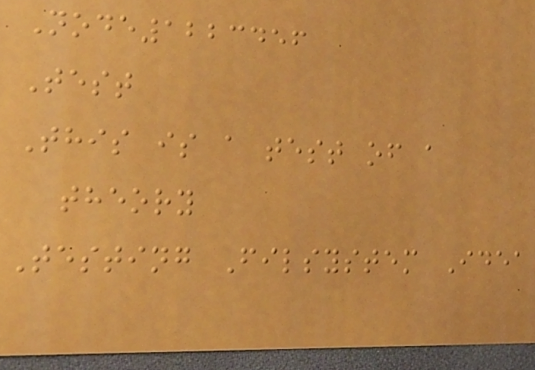Node1223456
Test
This is a test of a
theory
Testing Filsystem Idea
